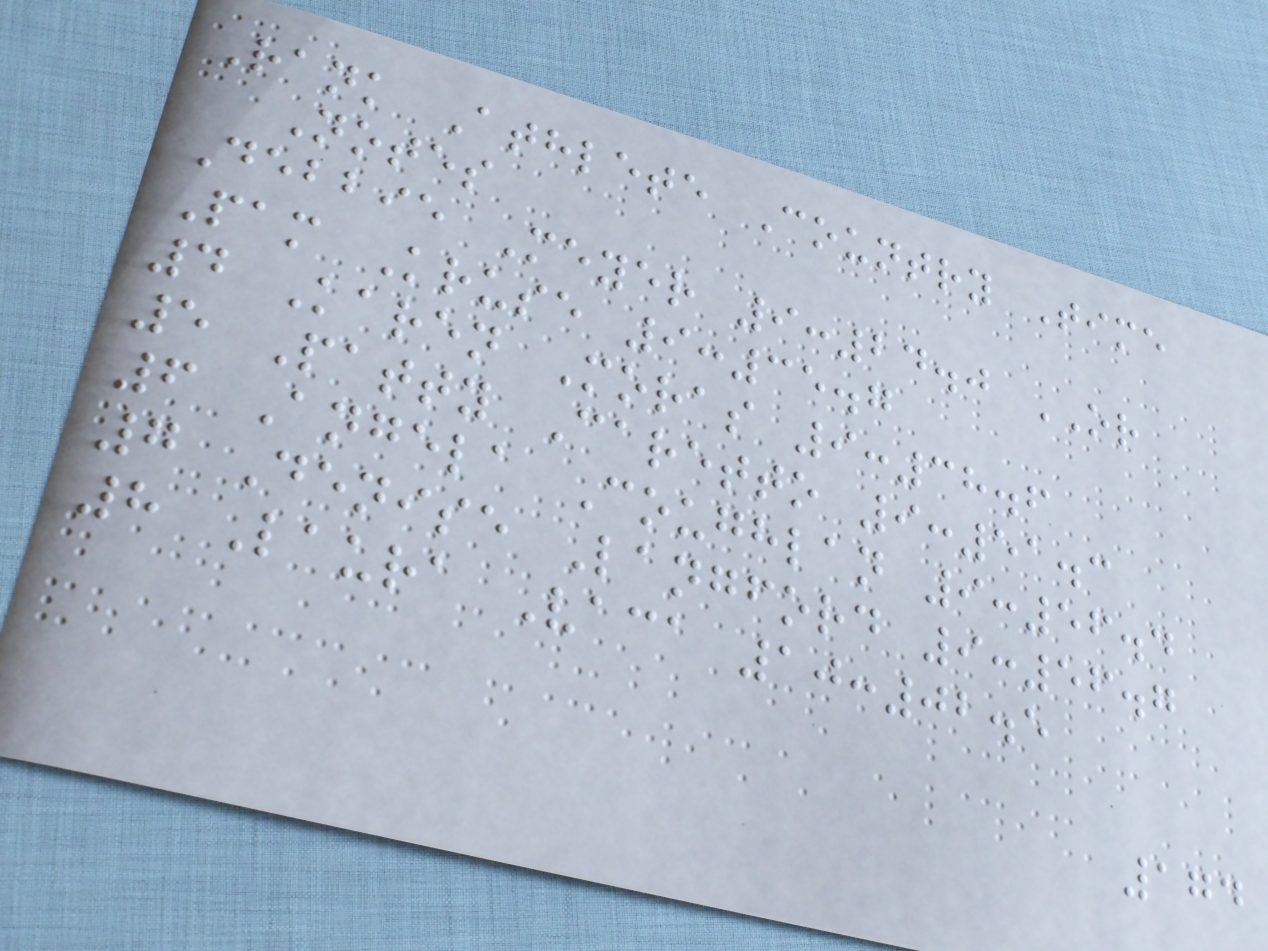Rank Athlete Country Time
Notes
Debbie Meyer 9:24.0 OR
Pam Kruse 9:35.7
4 Karen Moras 9:38.6
5 Patty Caretto 9:51.3
6 Angela Coughlan 9:56.4
7 Denise Langford 9:56.7
8 Laura Vaca 10:02.5
174
